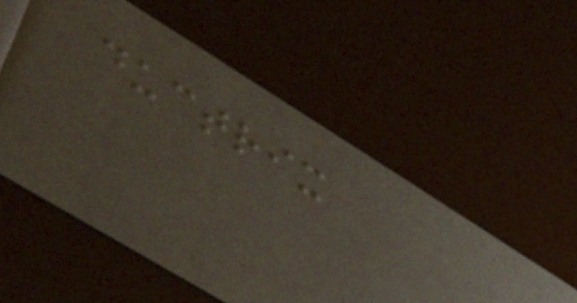ductrix
